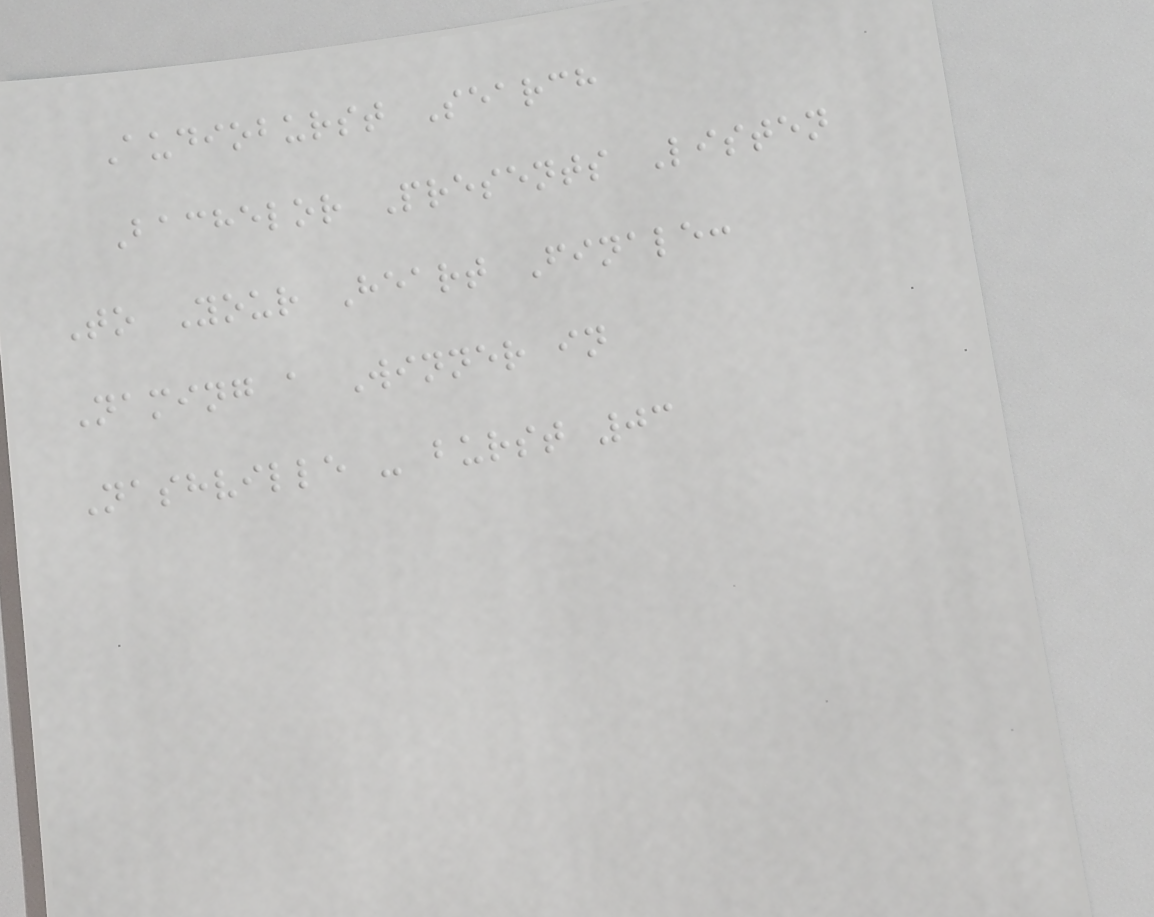Audioburst Search
Bachelor Presents Listen
To Your Heart Finale:
Naming a Winner in
Nashville - burst 03
